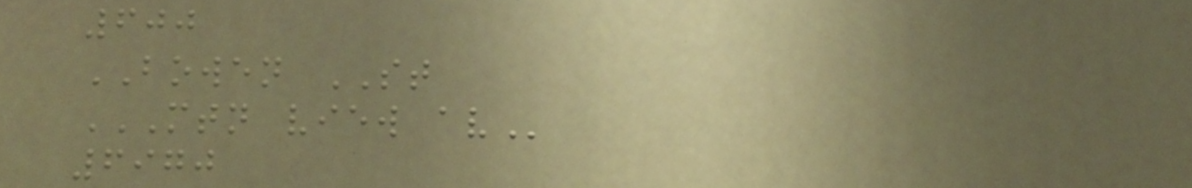600
BOWEN ST
MTN VIEW AV
6970
